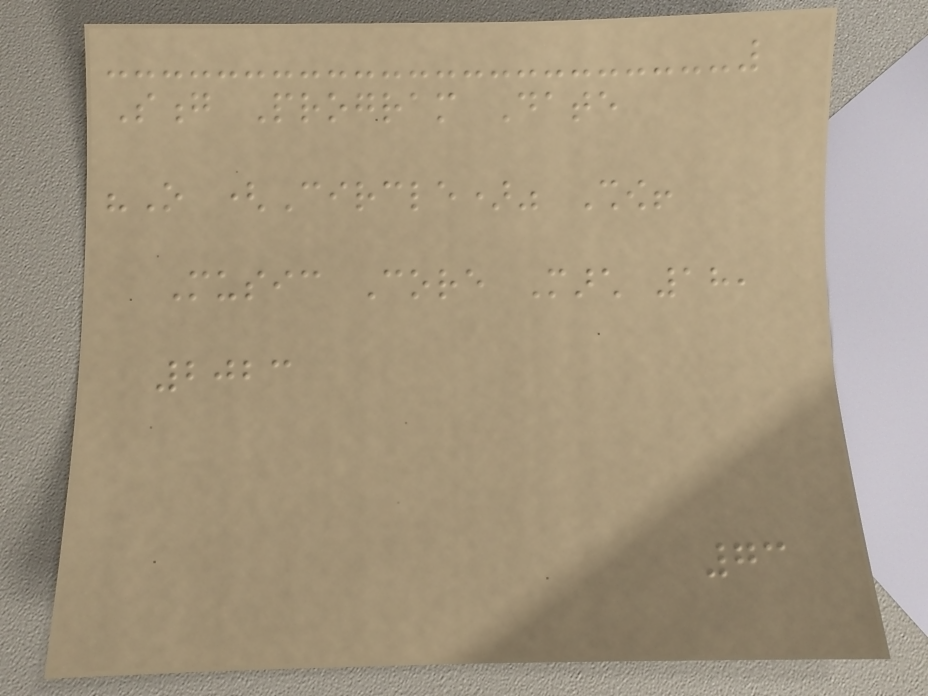Song Program Date
"O (Circle)" Show!
Music Core March 18,
2023
73
